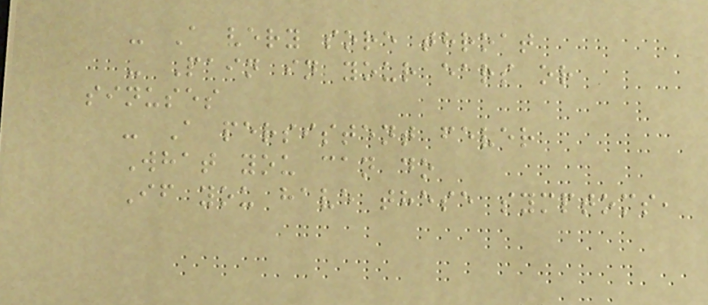- A very sore throat
- Pain in your ears or
sinuses
- A persistent fever
What you can do
If you have these symptoms,
